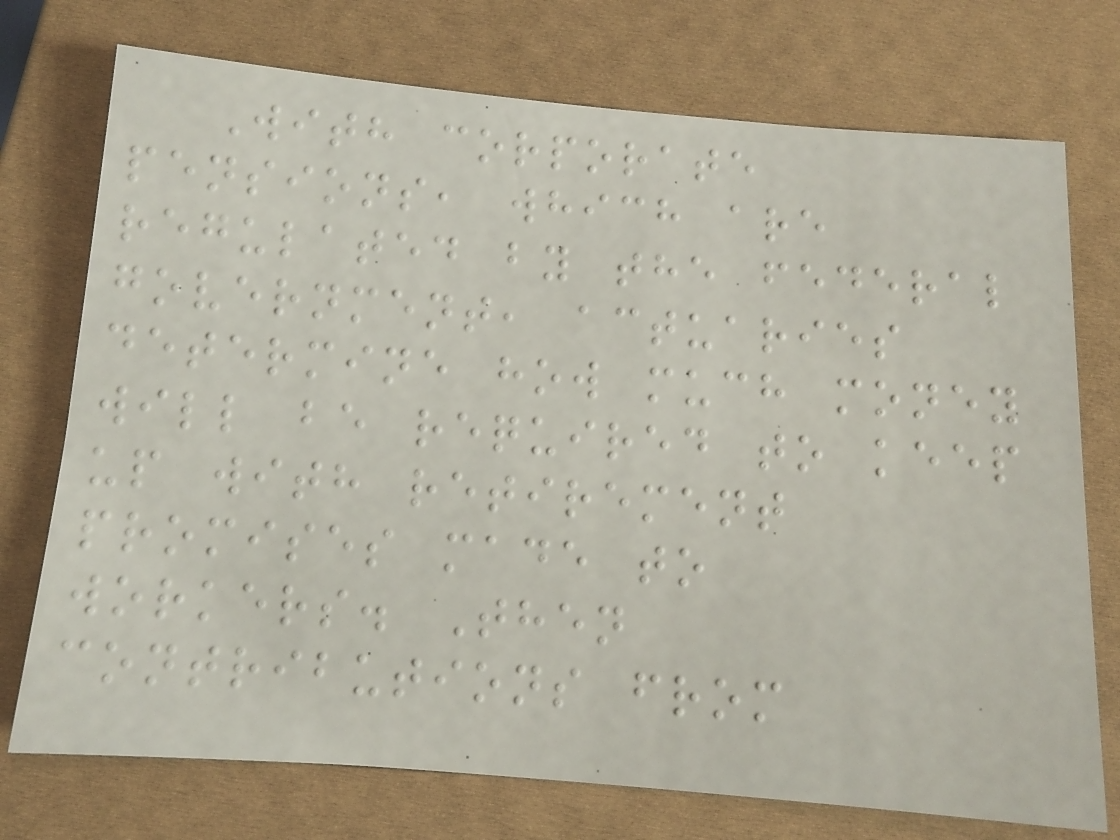With corporate
pensions, which are
regulated by the federal
government, actuaries
determine how much money
will be required to keep
up with retirement
promises made to
workers. Then
contributions from
